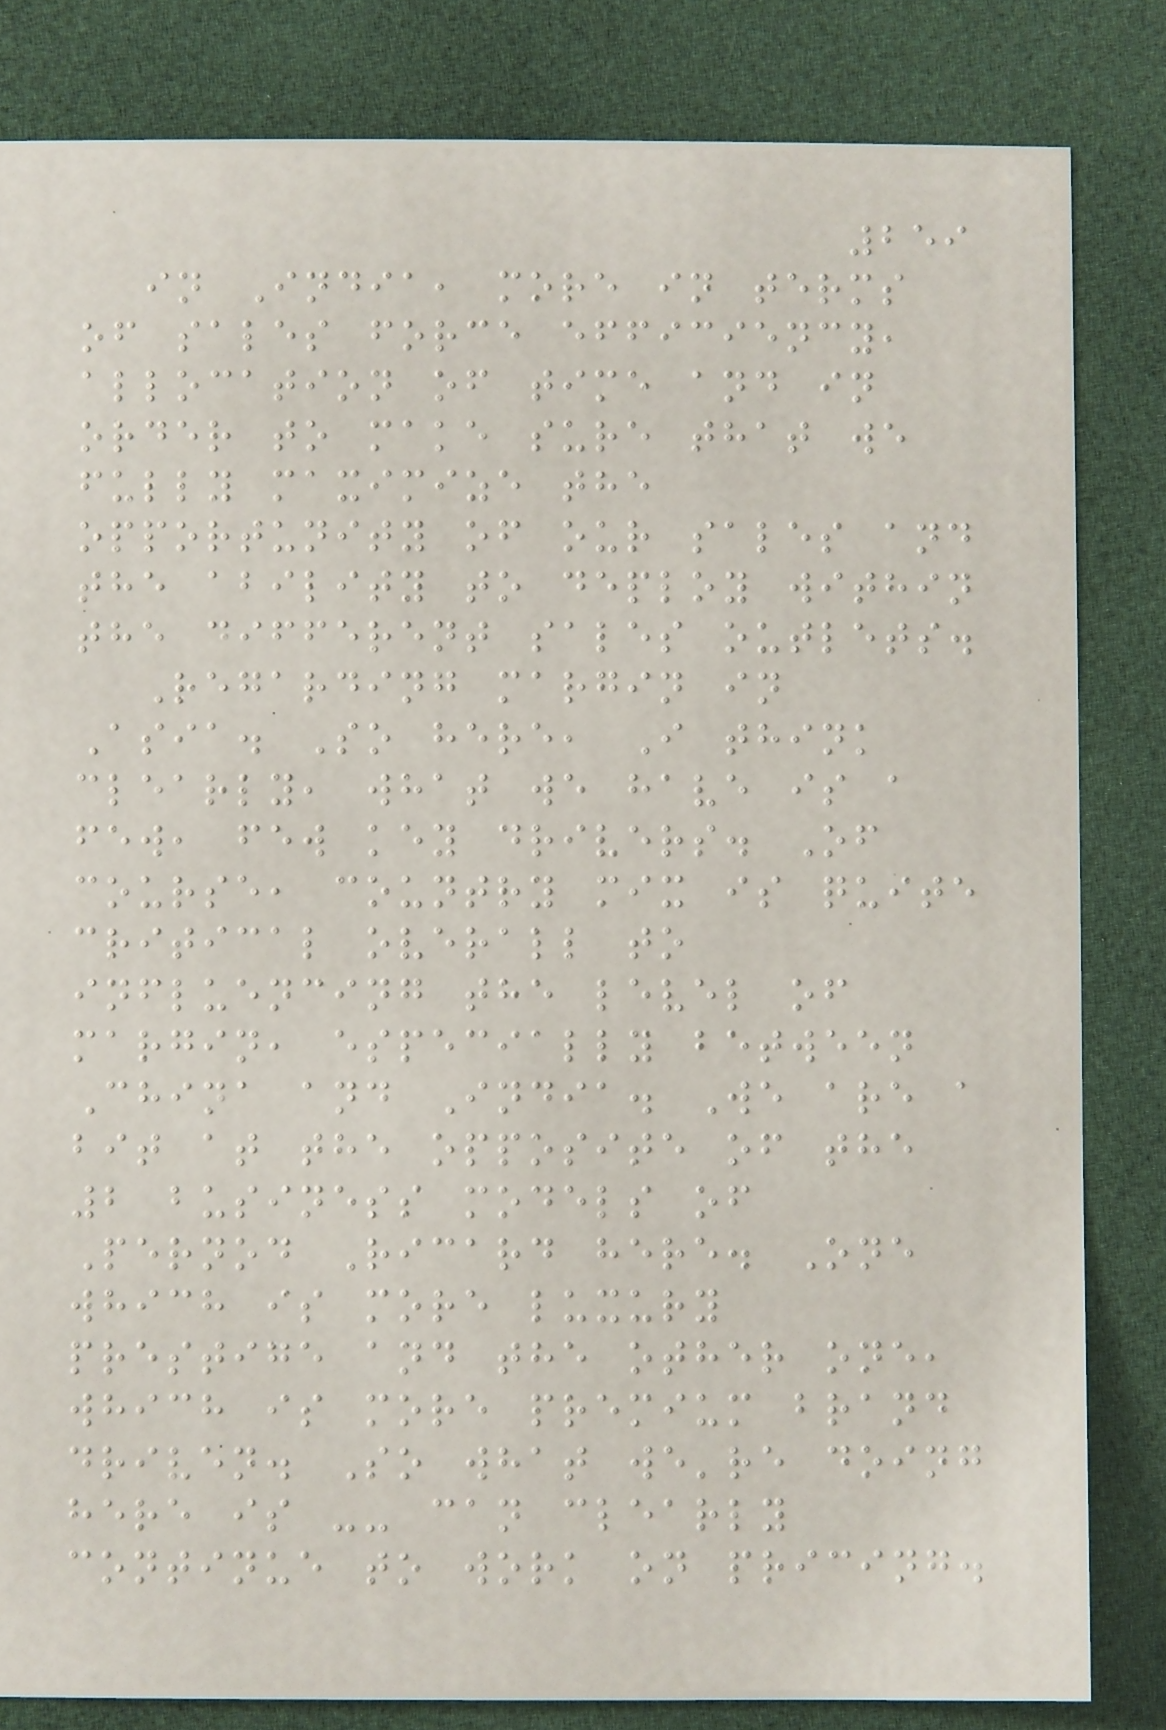259
in India, more in terms
of sales force efficiency,
allocation of time and in
order to make sure that we
fully maximize the
opportunity of our sales and
the ability to deploy within
the different sales outlets.
Regarding margin in
Asia. So here, I think
clearly, what we have is a
few, few key drivers. Of
course, country mix is quite
critical overall to
influencing the level of
margin, especially between
China and India. We are a
bit at the opposite of the
2 business models of
Pernod Ricard here. One
which is more luxury
prestige and the other one,
which is more premium brand
driven. So what we're doing
here is -- can clearly
continue to work on pricing.
